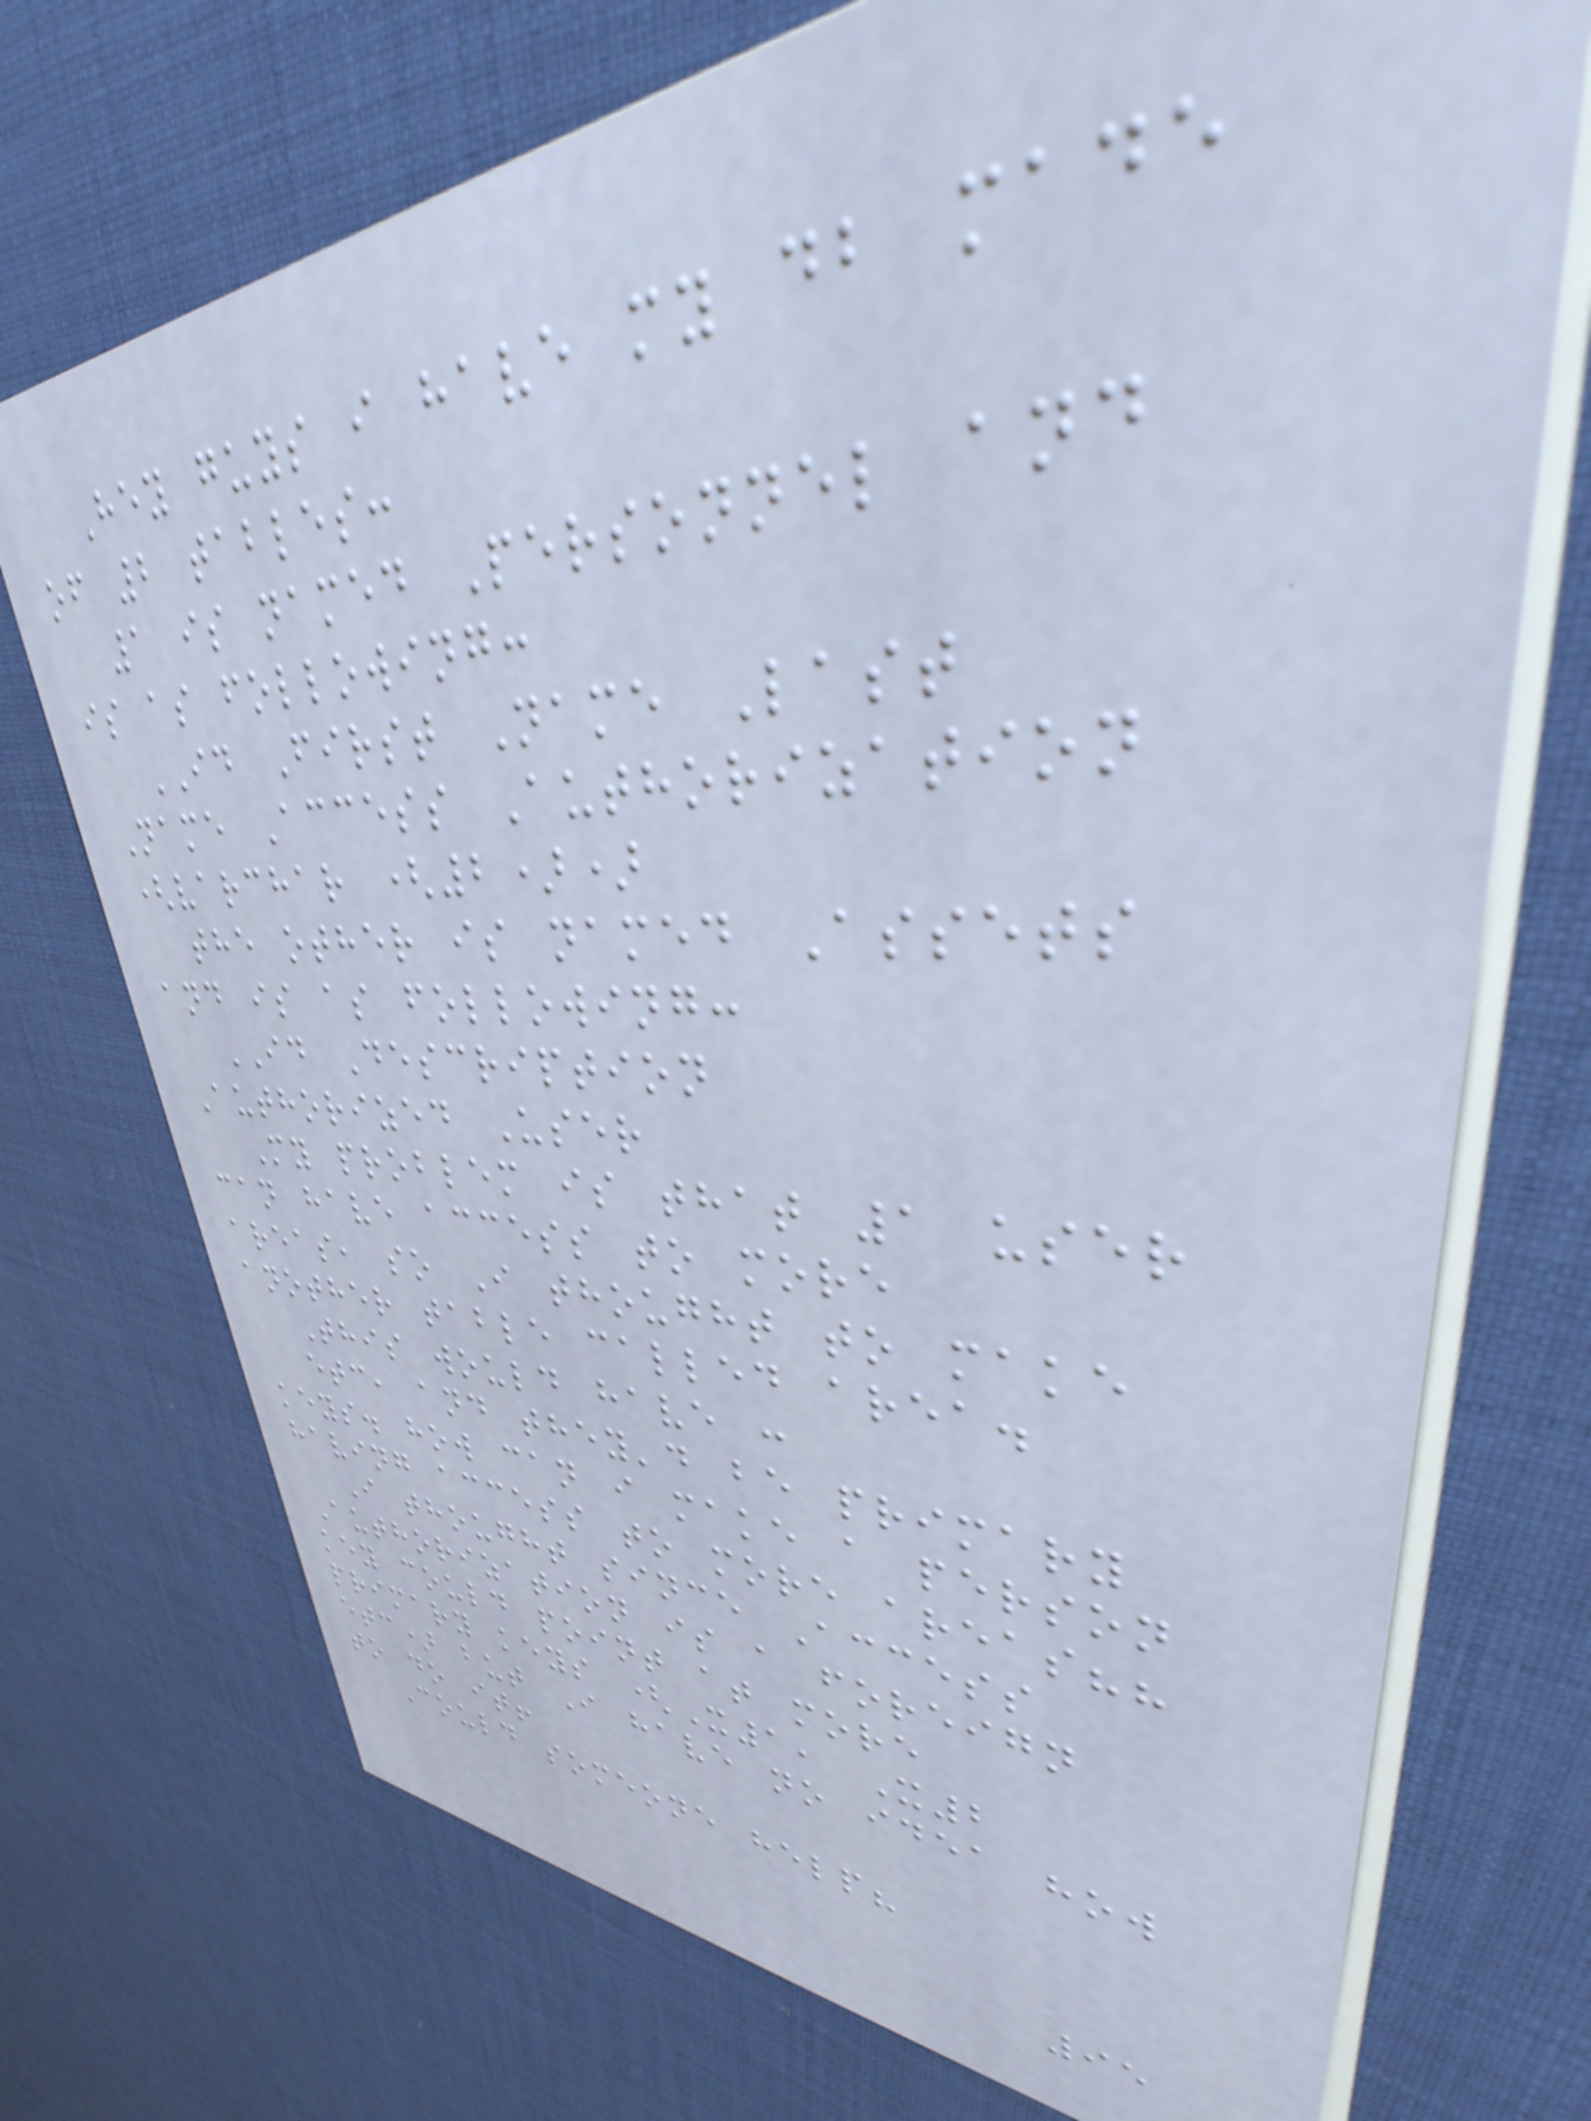Hey guys i have my db made
of 2 tables:
1 is named Personnel and
is as following:
ID First Name Last
Name Access Authorization
(varchar (2))
the other is named Assets
and is as following:
ID Description
Authorized User
My problem is that 1 user
can have access to more
areas, so I thought to make
another table called area.
This would have :
etc, and they'd be primary
keys. how can i make a person
having access to more areas??
I thought since Access
Authorization is a foreign
key could point at more
primary keys (X1, X2
etc) but I have no idea how
to do it!
Could someone help?
95
